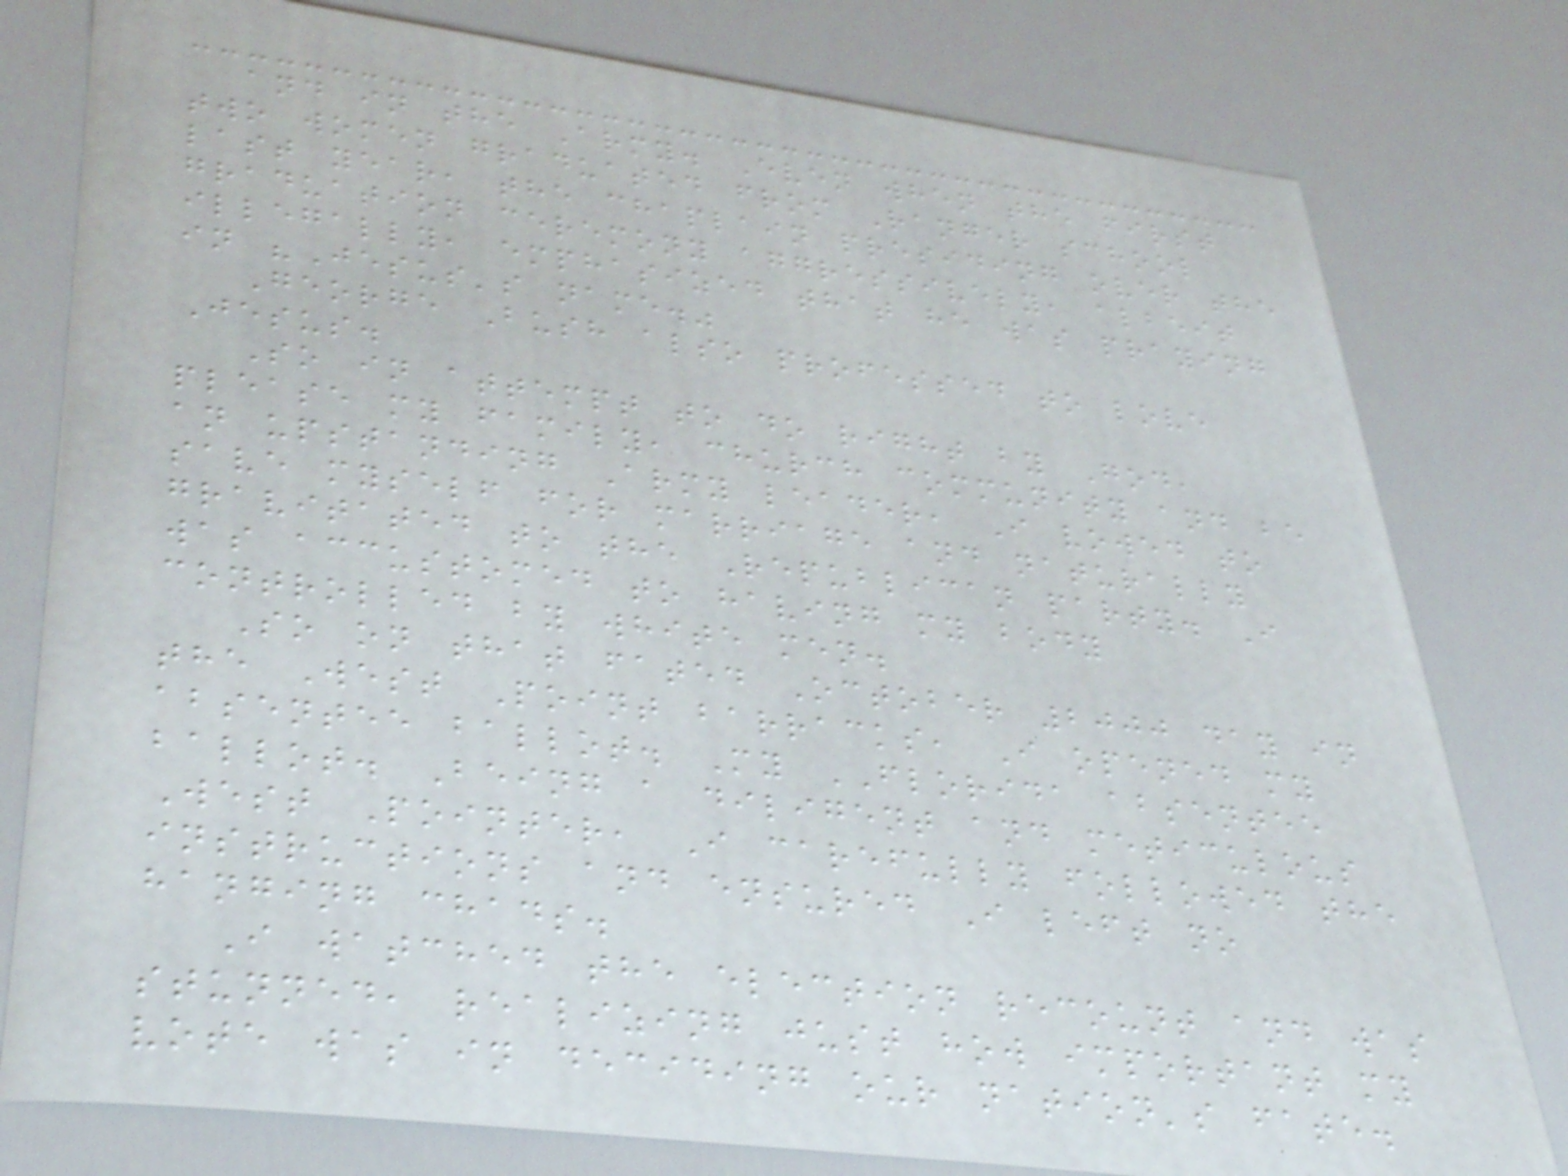and in the Army. Even when the first
two women graduated from Ranger school
last year, the chaplain presiding over the
graduation ceremony aggressively, albeit
illegally, emphasized that he was praying
in "Jesus's name."
George Bush also professed to love
Jesus.
So in attempt to do right by God,
please my family, church community and be
an upstanding Army leader, I vowed to
save myself for marriage and naturally
gravitated to the Republican party. I
was accustomed to having my body
controlled by white men.
So on that fated October 2000 day in
the West Point barracks, I opened my
absentee ballot. My FLORIDA absentee
ballot. Being a diligent and meticulous
West Pointer, I carefully followed the
instructions and ensured I left no
hanging chads.
I watched the election recount and was
stunned, realizing just how important my
vote was in deciding our nation's fate.
